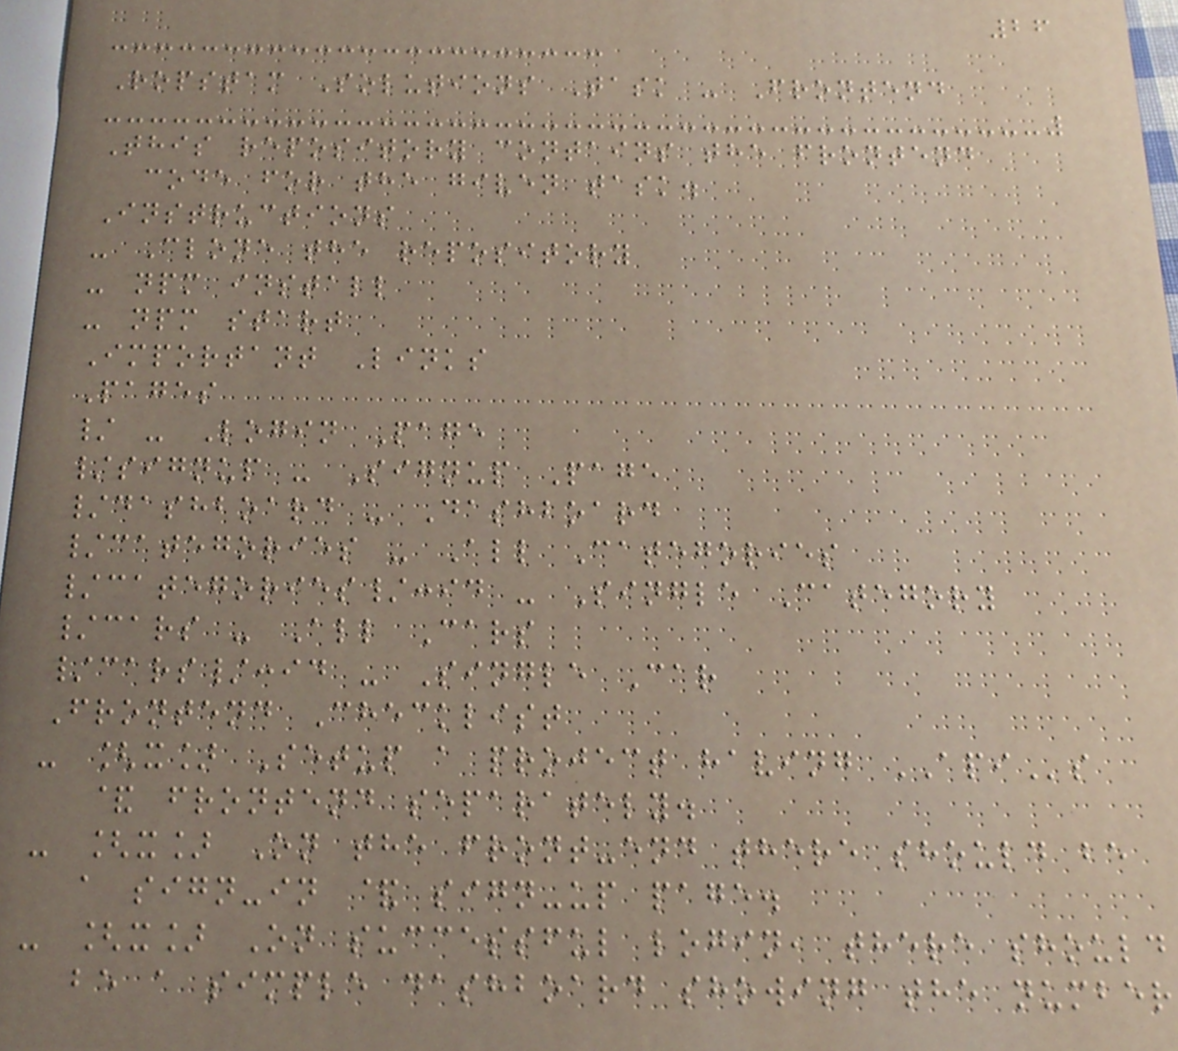26
Ropstam Solutions Task - Frontend
This repository contains the frontend
code for the given task.
Instructions
- Clone the repository
- npm install
- npm start
Important Links
Pages
/ - Login Page
/signup - Signup Page
/dashboard - Dashboard
/categories - All Categories
/categories/:id - Single Category
/cars - All Cars
/cars/:id - Single Car
Frontend Checklist
- [x] Setup a project having APIs
& frontend separately.
- [x] On the front-end there should be
a sign-in & sign-up page.
- [x] On successful login, there should
be a simple dashboard showing the number
